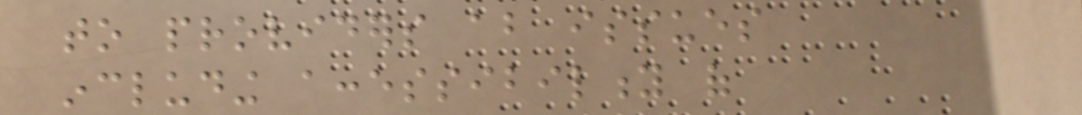to providers about issues
including accessibility of
